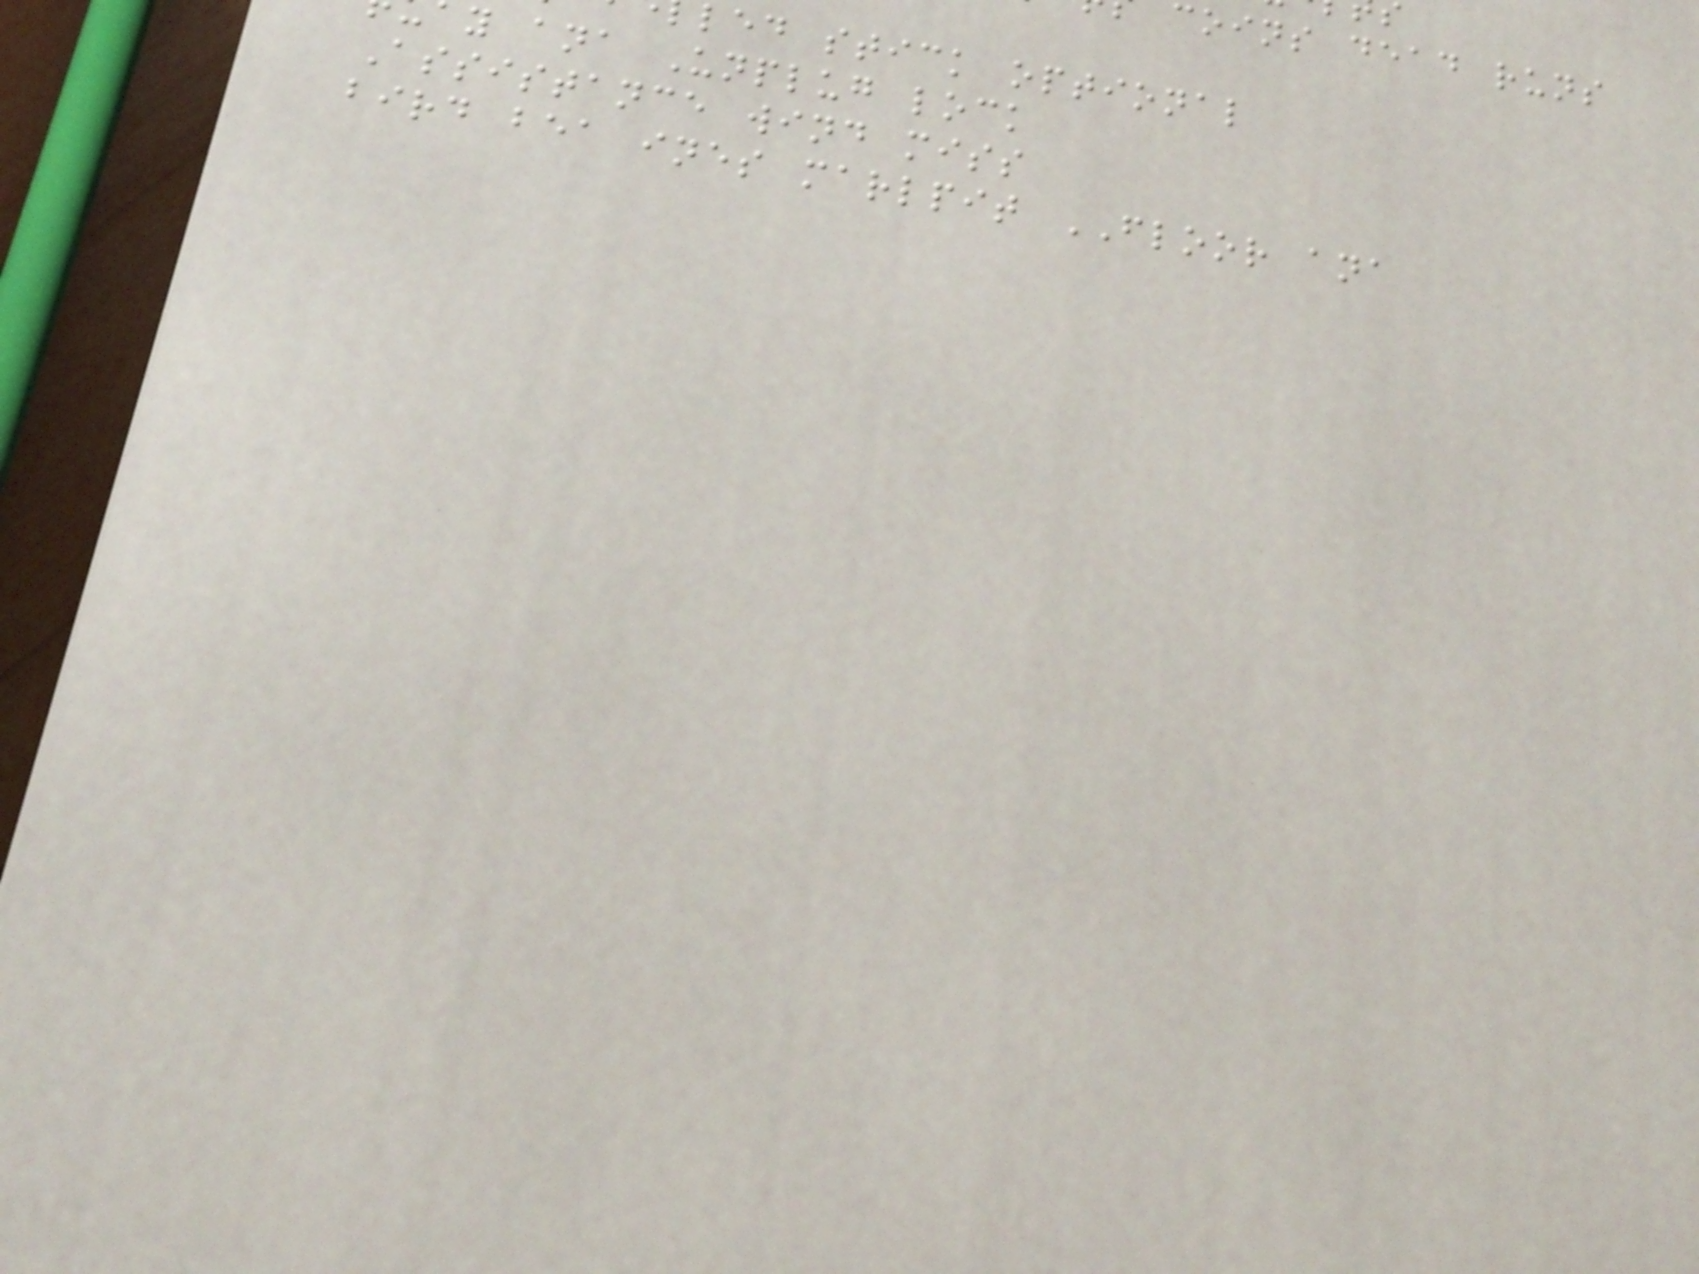coins dead runs
led stick optional
y ana Unplug lock
Assistance wind miss
bird bea ines marlpit FLOOR ana
